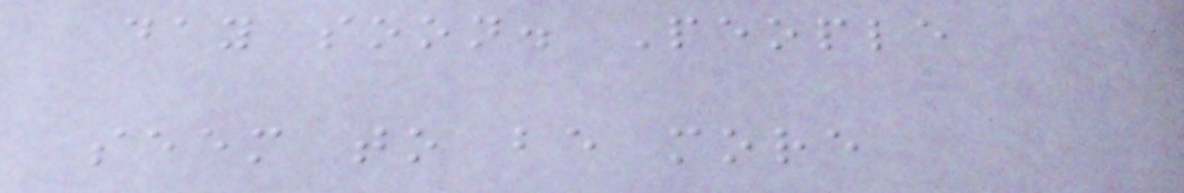day soon. People
seem to be more
